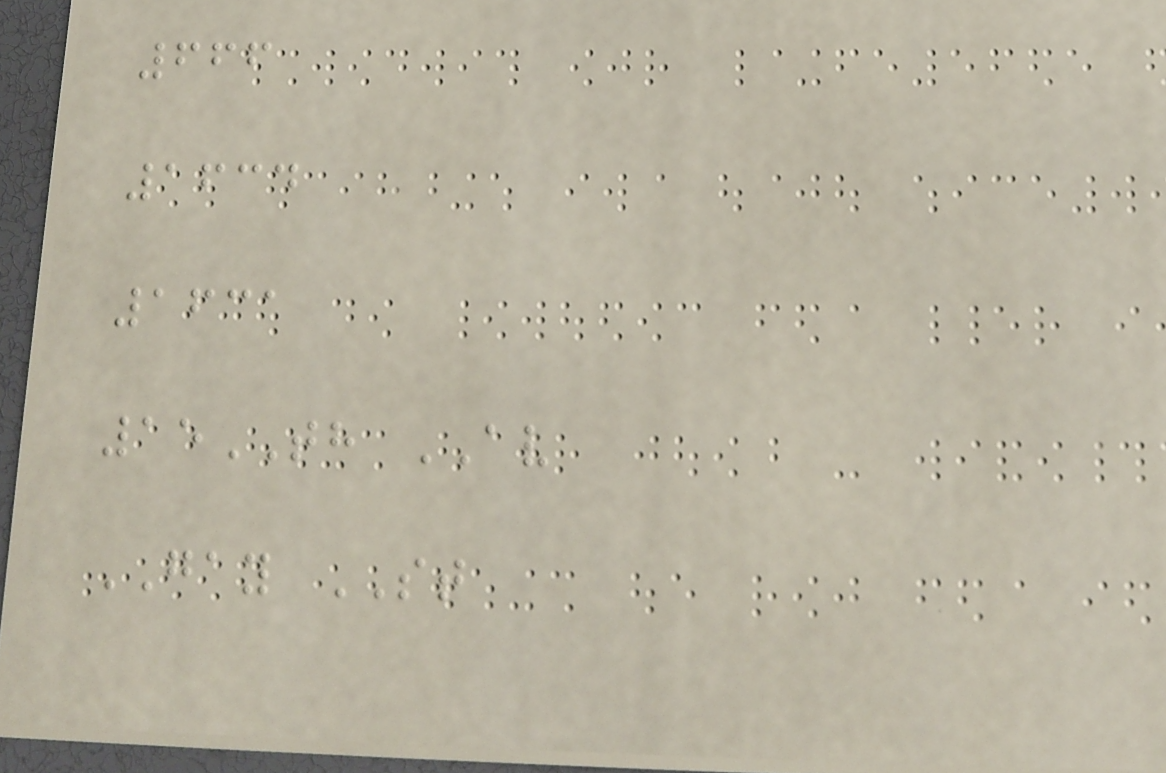666
1634
1631
15TH AV
GAY ST
